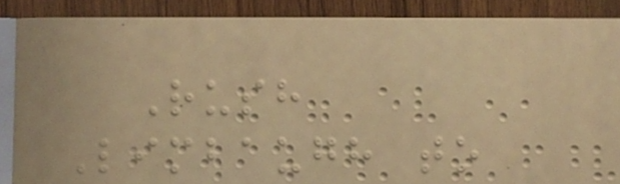Rush
Limbaugh to
